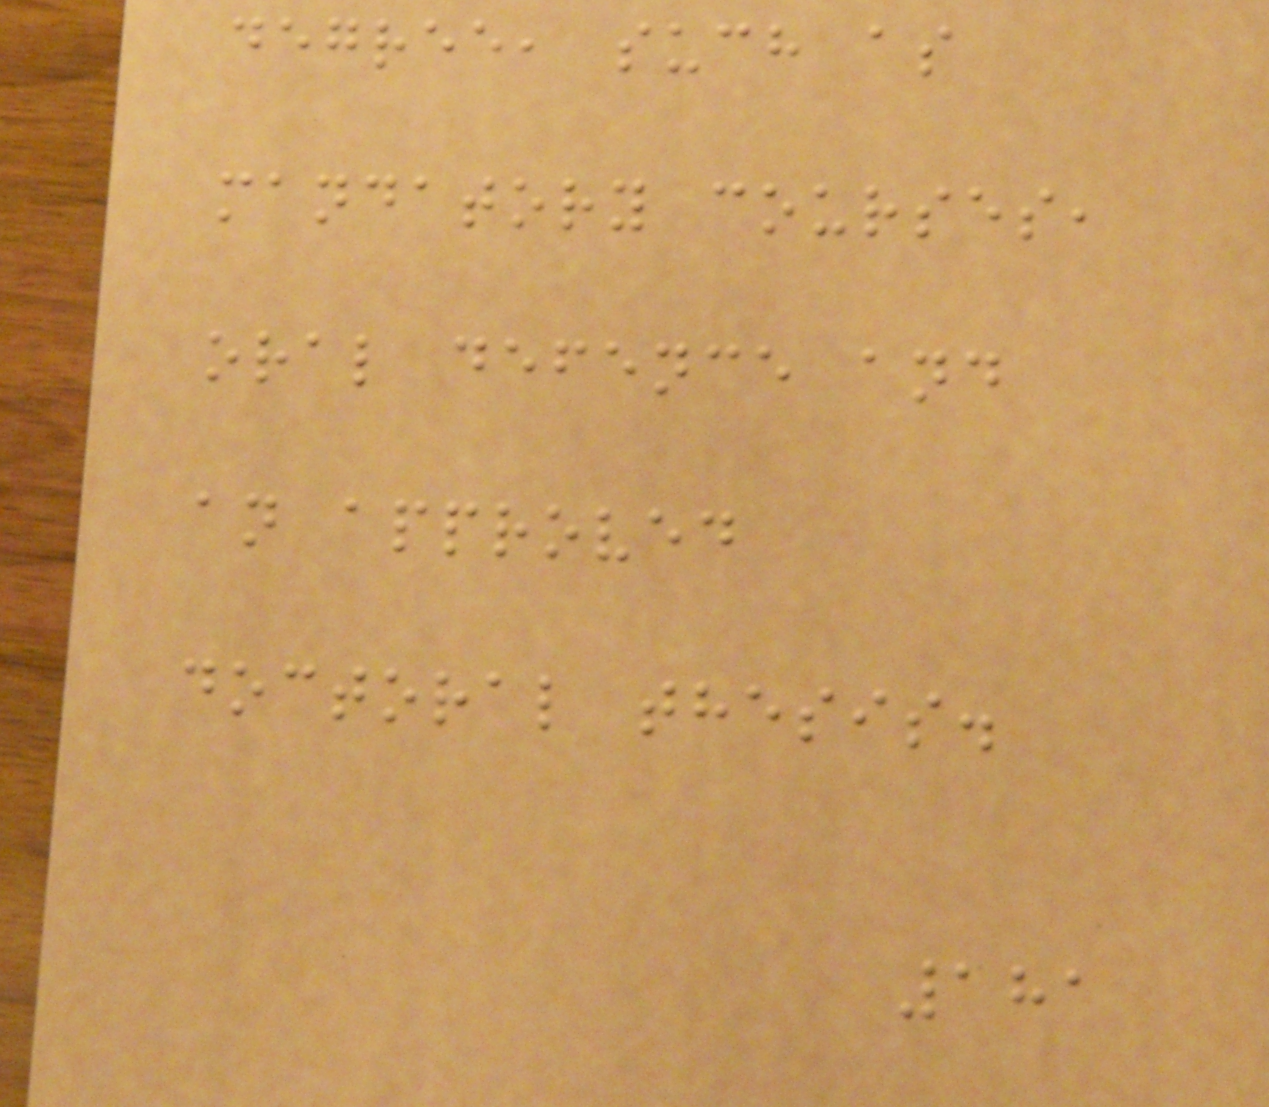degree, such as
mandatory courses,
oral defence and
an approved
doctoral thesis.
181
